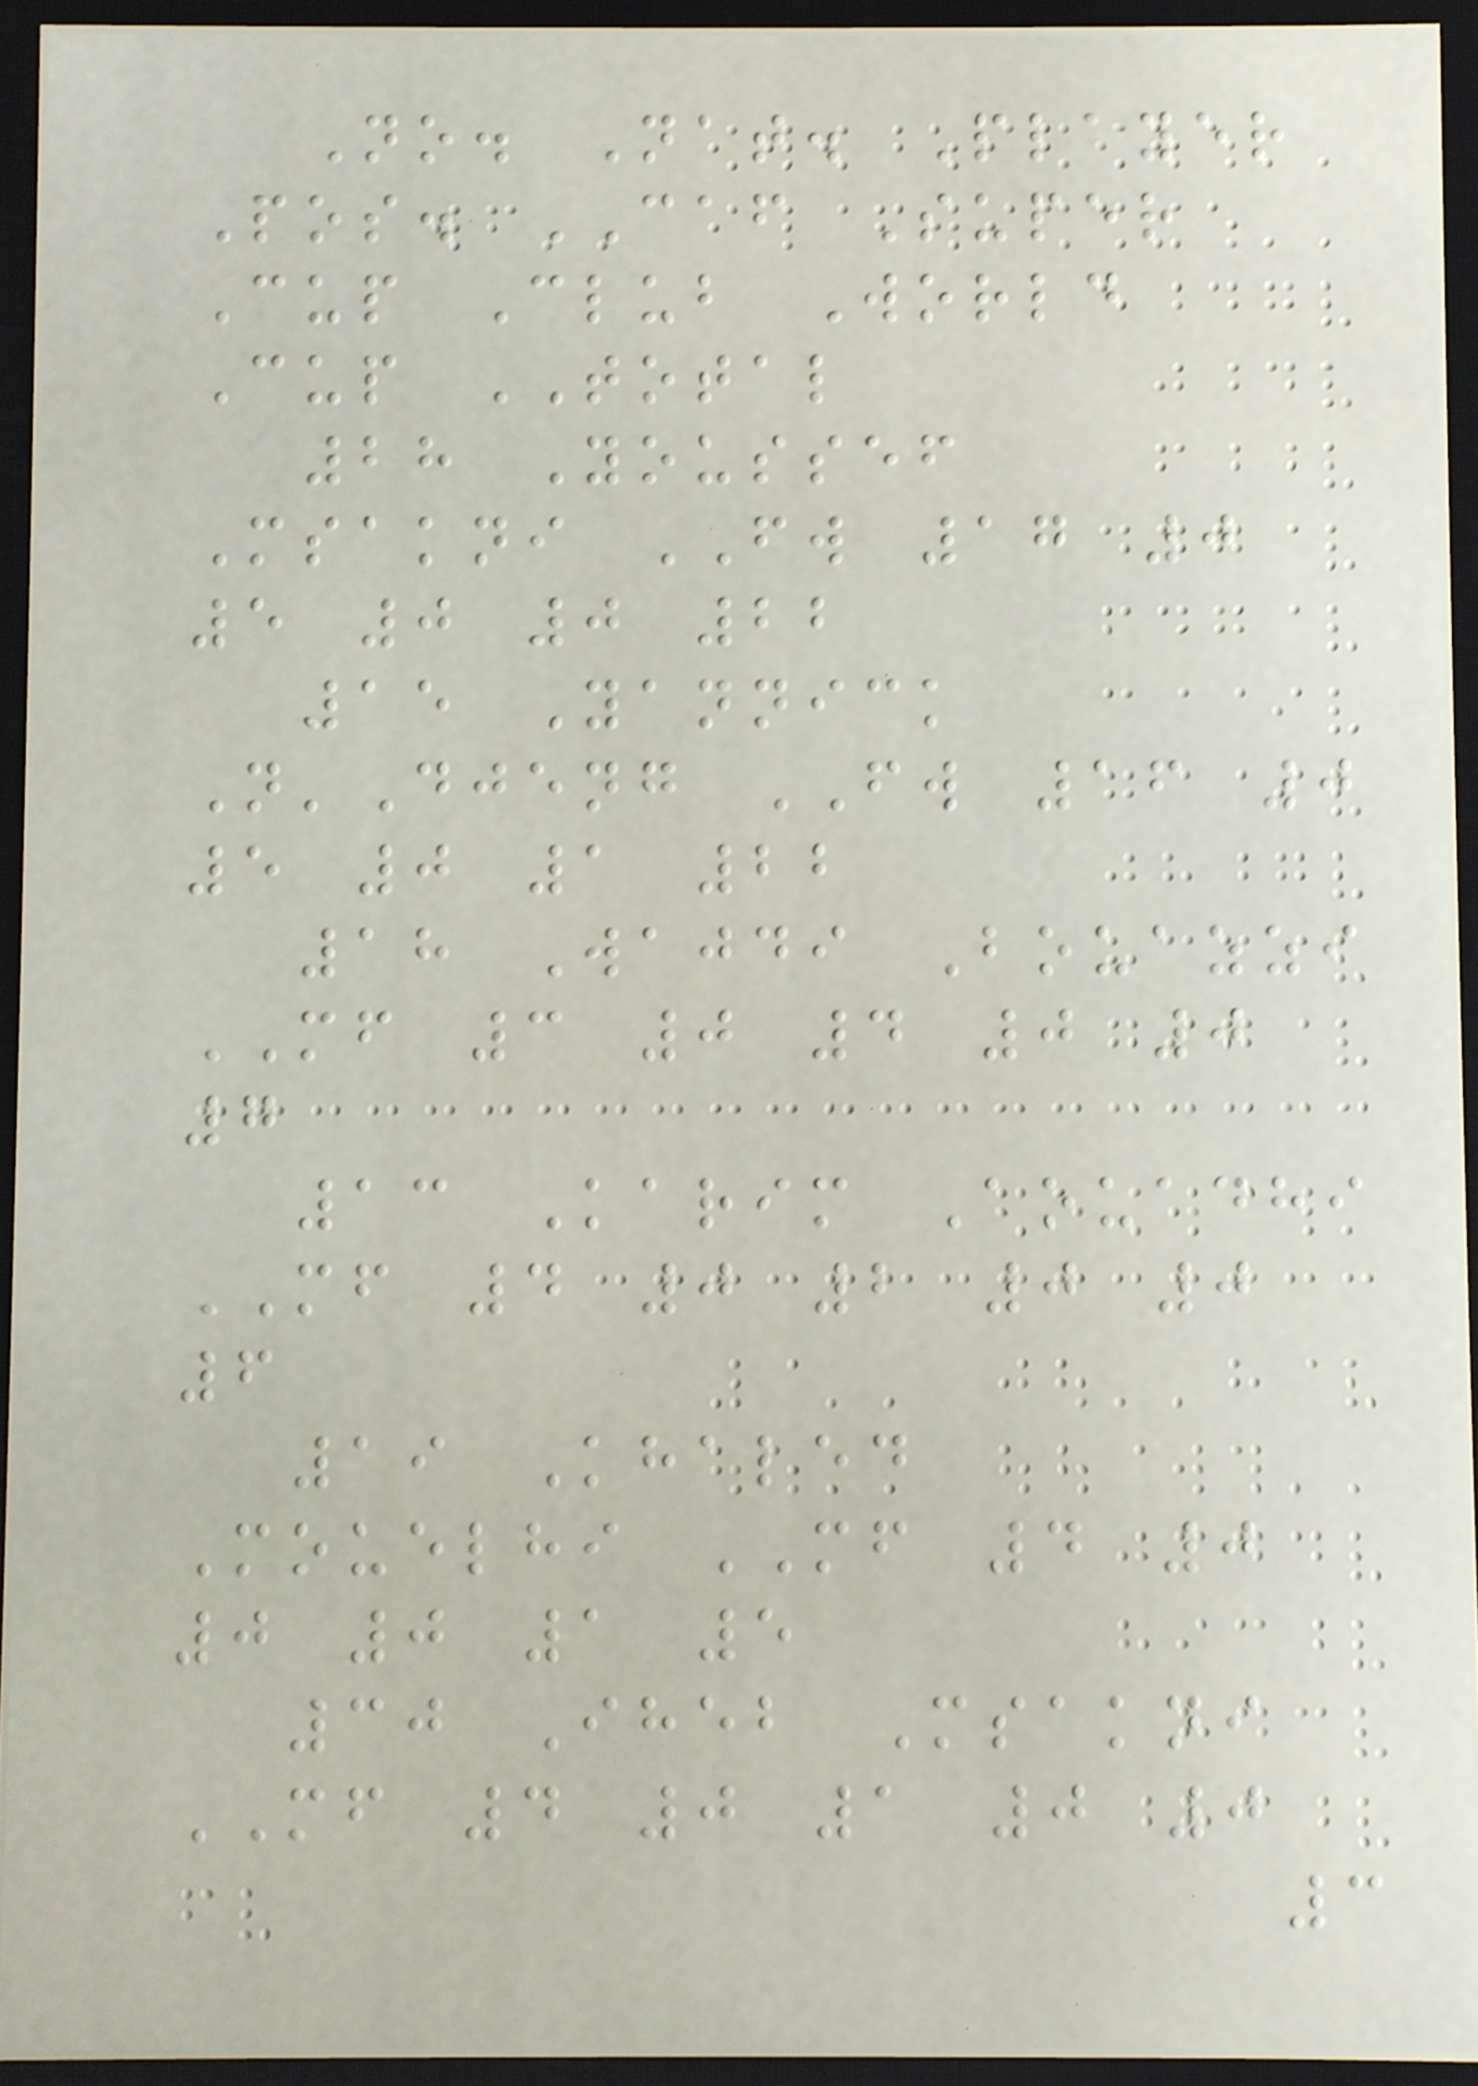No. Nat. Player
Pos. CAF Super
Cup Club World
Cup TOTAL
28 Youssef
Msakni FW 17 0
5 0 0 22
15 Yannick
N'Djeng FW 16 0
5 0 1 22
18 Wajdi Bouazzi
MF 3 0 4 0 0
7
13 Karim Aouadhi
MF 4 0 2 0 0
6
19 Khaled
Mouelhi MF 4 0
0 0 1 5
30 Iheb Msakni
MF 4 0 1 0 0
3
